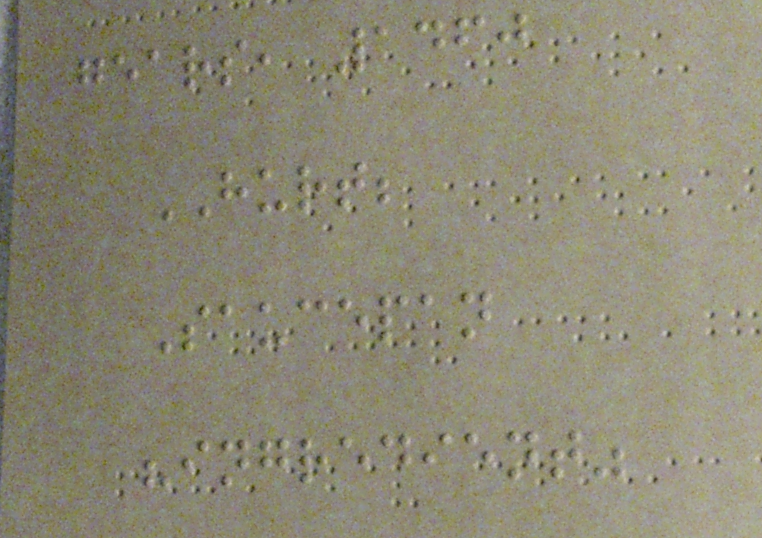gears, 1460
HURT;
Saucepan
"ingredient"
